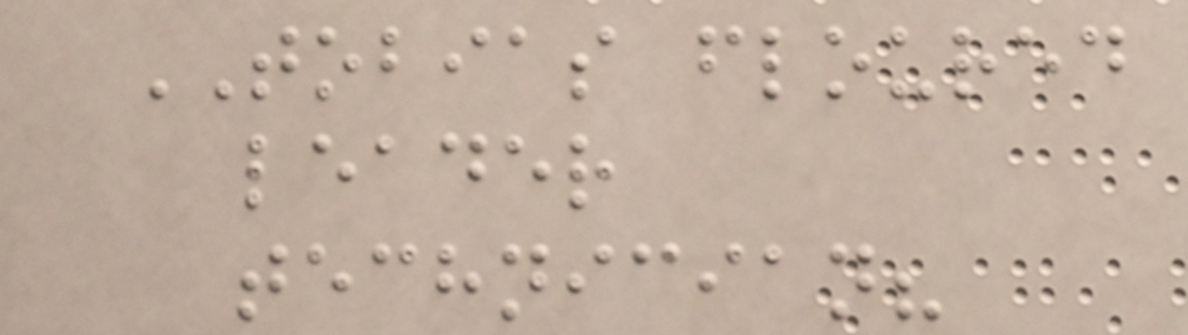TOBIAS floured
leader
technician?
